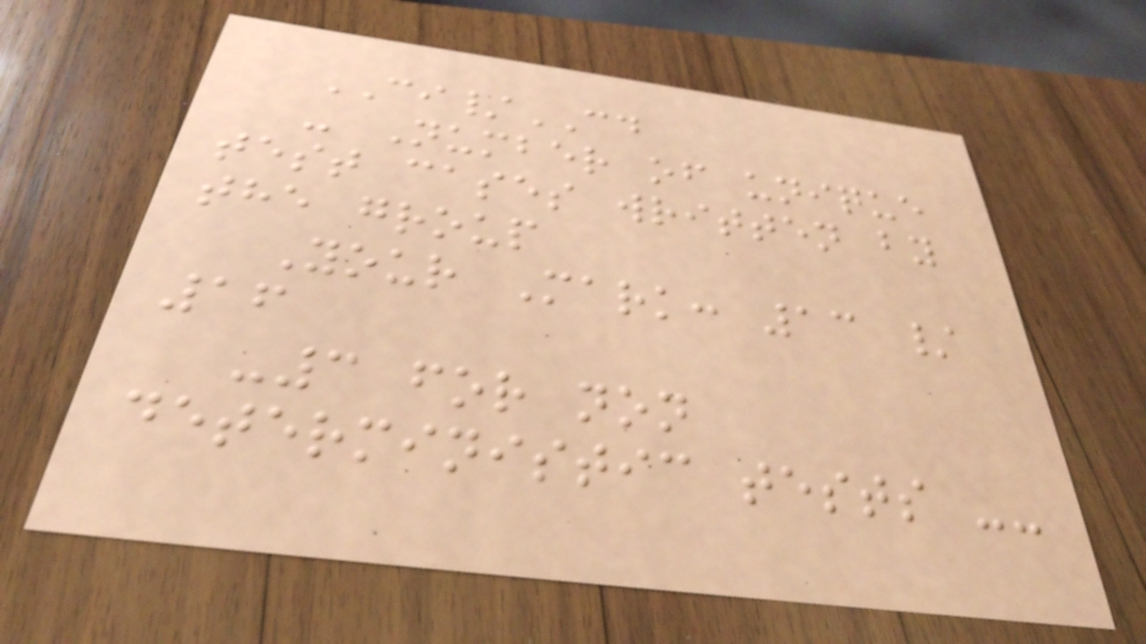CI/CD
- Number of unique
test cases written by
the group
Your Mark: 13 /
16
-3 for non
deterministic tests --
